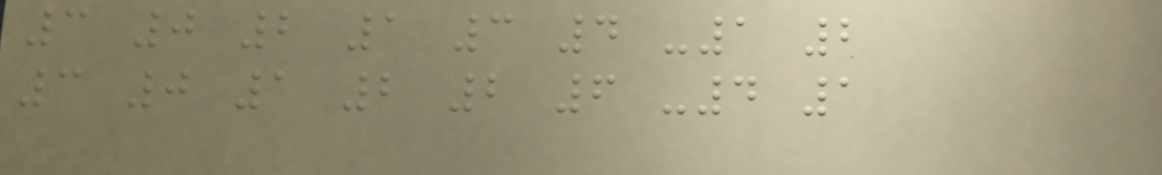3 0 2 1 3 4 -1 2
3 0 1 2 2 6 -4 1
